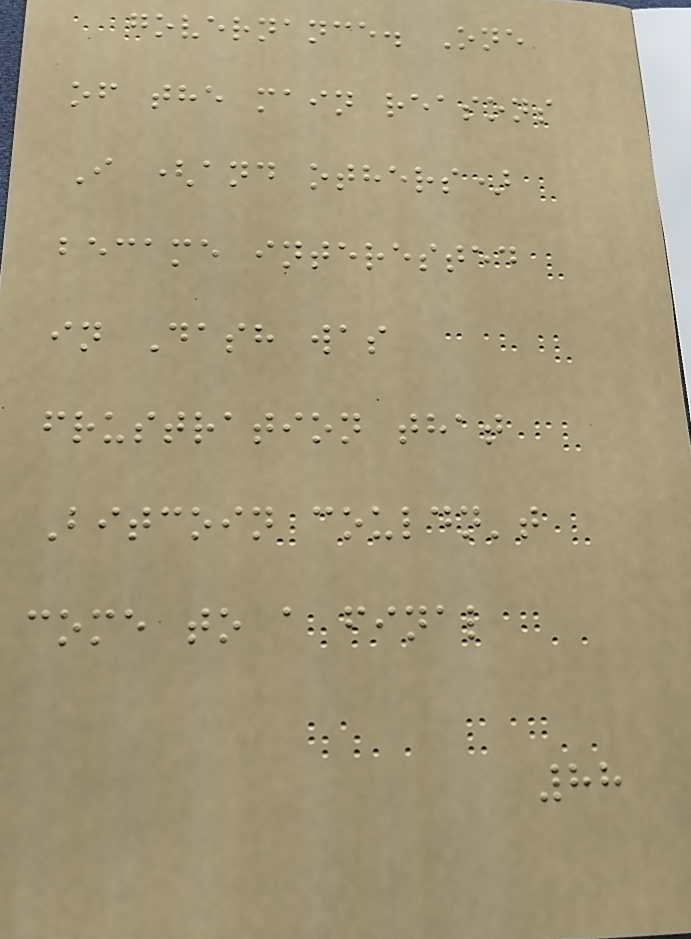governance. One
of the main reasons
I (and others)
became interested
in Dash was
frustration that
Bitcoin couldn't
come to a final
88
